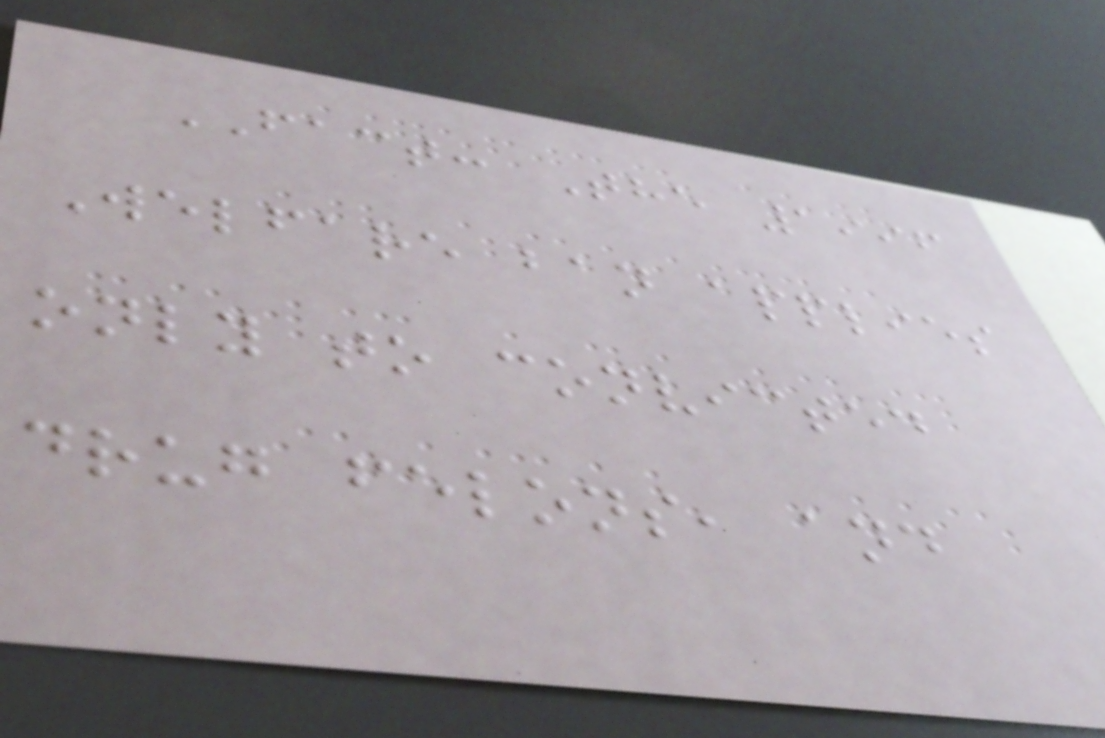FACT: The 1996
Welfare ban applies
only to convicted
drug felons, and
